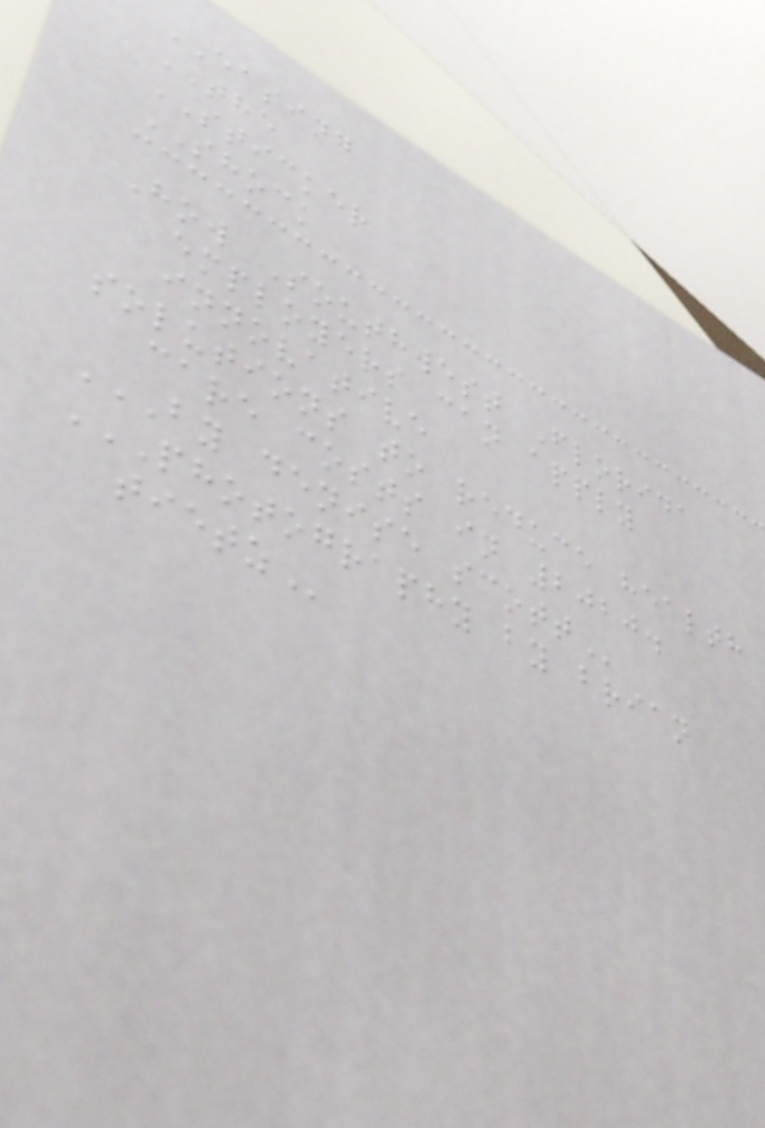EASING
THE
STICKER
SHOCK
How Southwest Florida
employers can apply
innovative
solutions to reduce health
care costs in 2020.
BY DENISE SCOTT
PHOTOGRAPHY BY BRIAN
TIETZ
